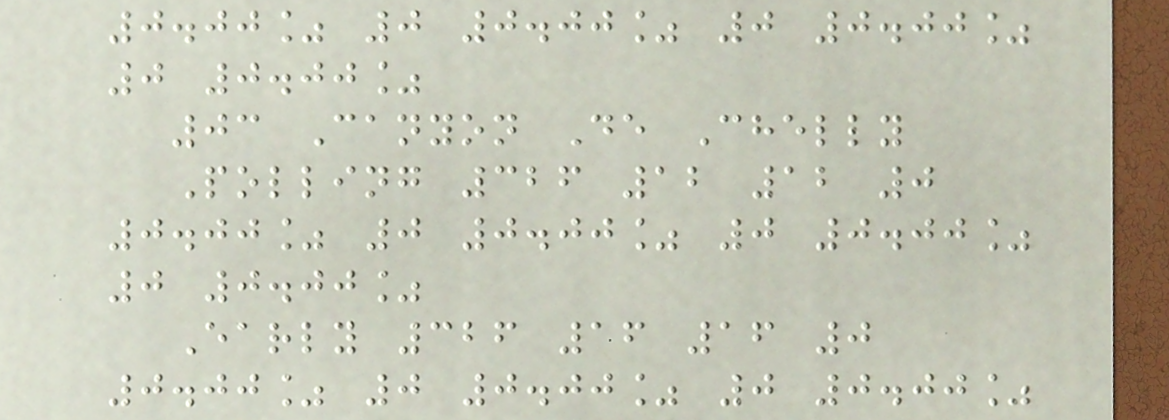0.00% 0 0.00% 0 0.00%
0 0.00%
03 Canyon De Chelly
Polling 326 12 12 0
0.00% 0 0.00% 0 0.00%
0 0.00%
Early 326 16 16 0
0.00% 0 0.00% 0 0.00%
